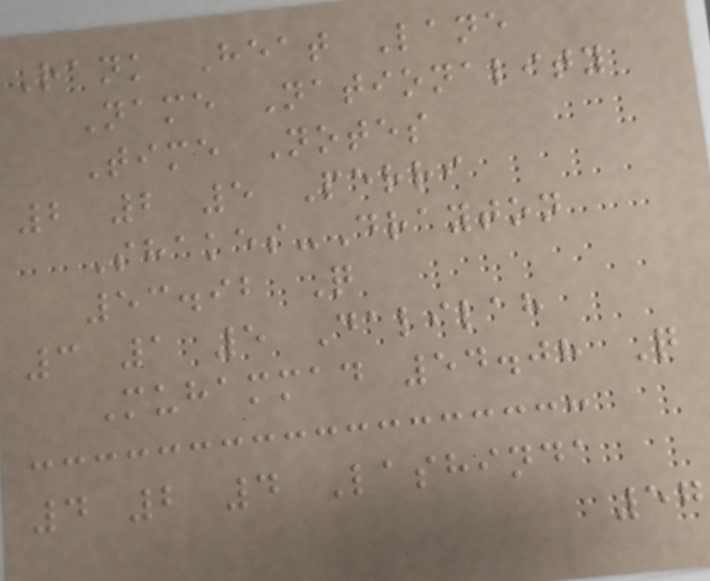Rank Heat Lane
Name Nationality
Time Notes
2 2 5 Perri
Shakes-Drayton
53.92 Q
3 1 5 Dalilah
Muhammad 54.08 Q
4 2 4 Lashinda
57
